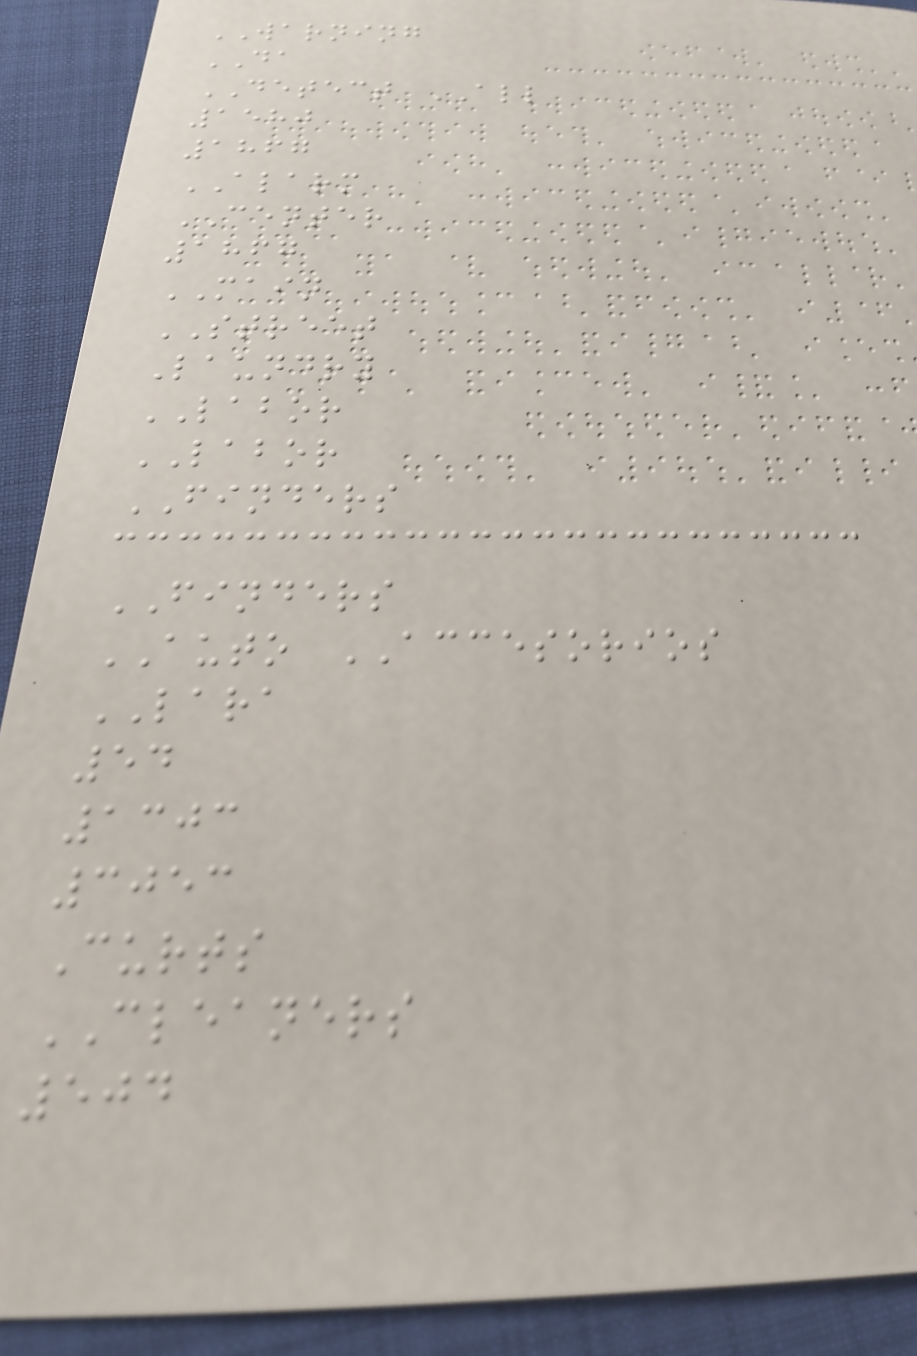WARNING
DA
DETECT ALL
1580
1867
ALARM
CENTER
1867
MAIN
STREET
Laundry
LABOR
LABOR
FINDERS
FINDERS
AUTO ACCESORIOS
LARA
54
1303
3053
Curts
CLEANERS
504
